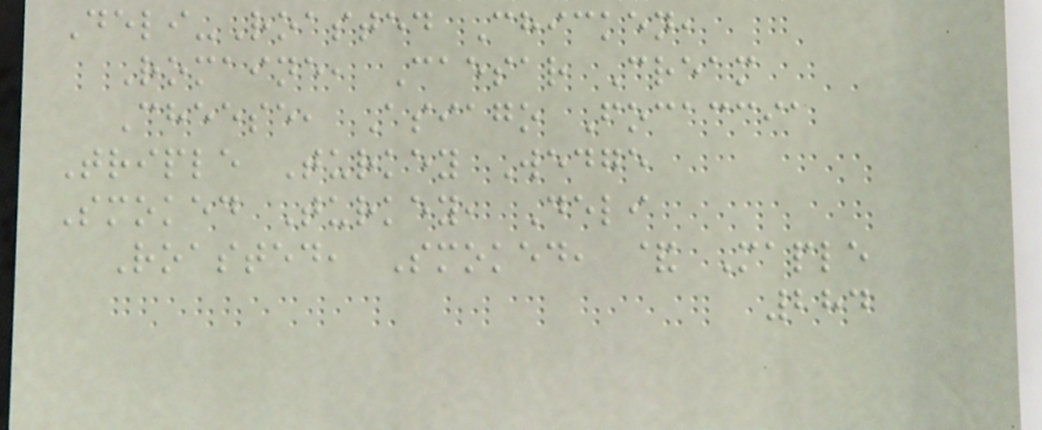Deli-Roasted Chicken,
Romaine, Caesar Cream
Cheese, Asiago Focaccia
Triple Turkey Wedge
Smoked Turkey, Deli
Roasted, Smoked, & Maple
284
